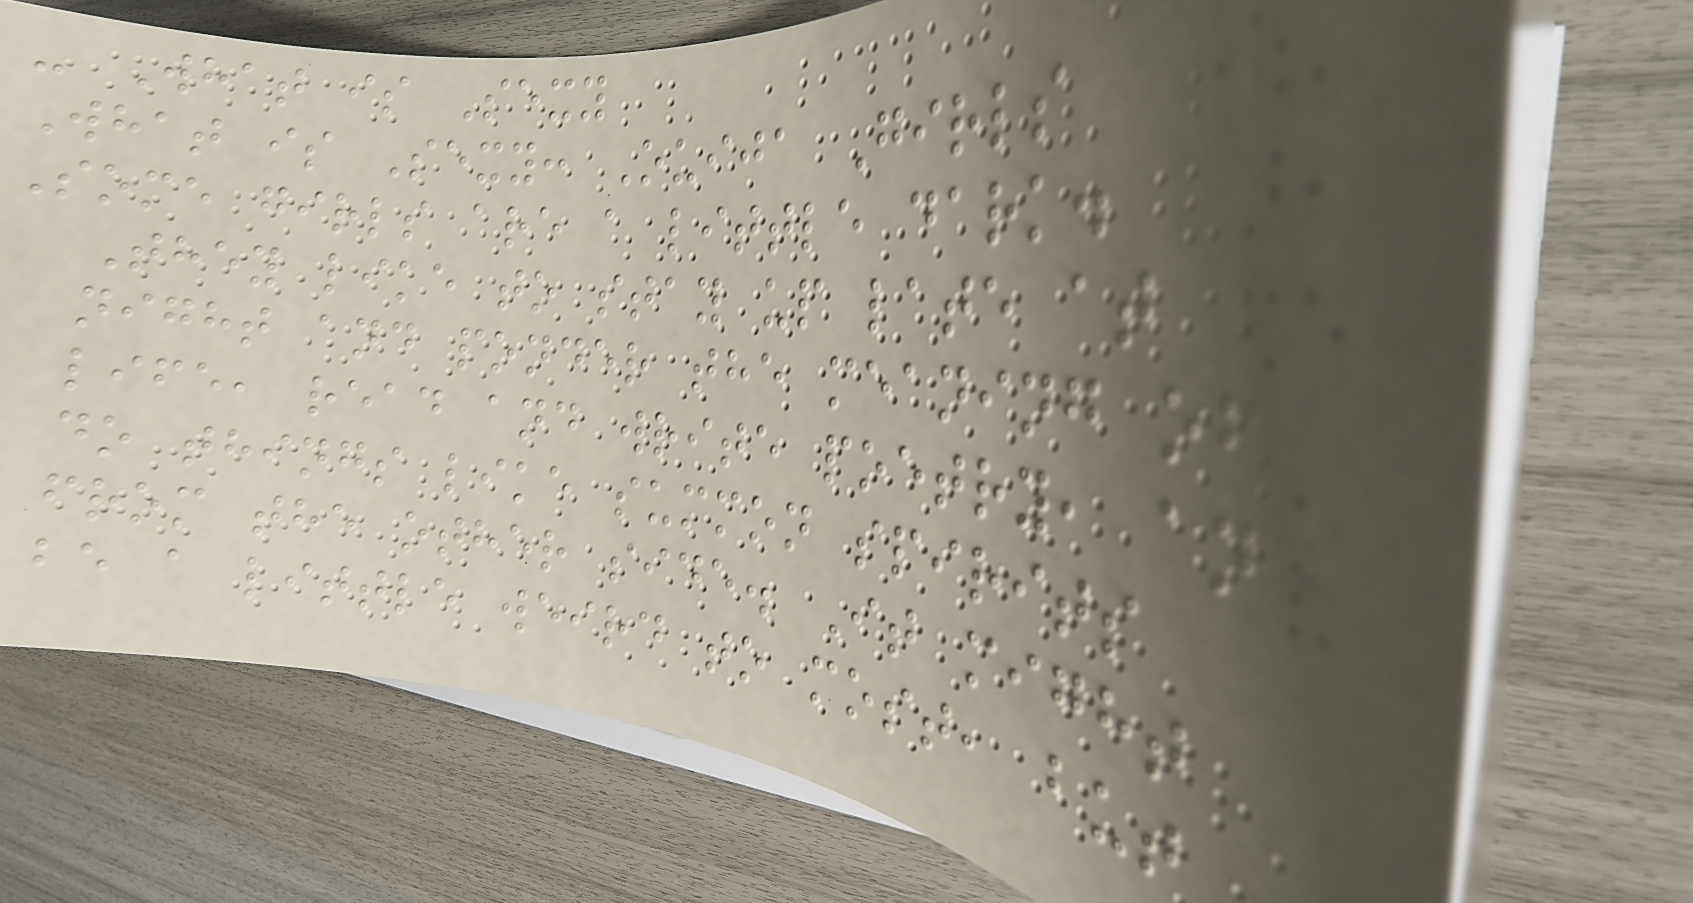- What is Sexy
What is Sexy: Ouija Girls
Some girls are a little dark.
They like to stay up late at
night and ponder the meaning of
life, read and write poetry, and
do things like summon spirits
from the other side. It might
be a little weird to most, but
